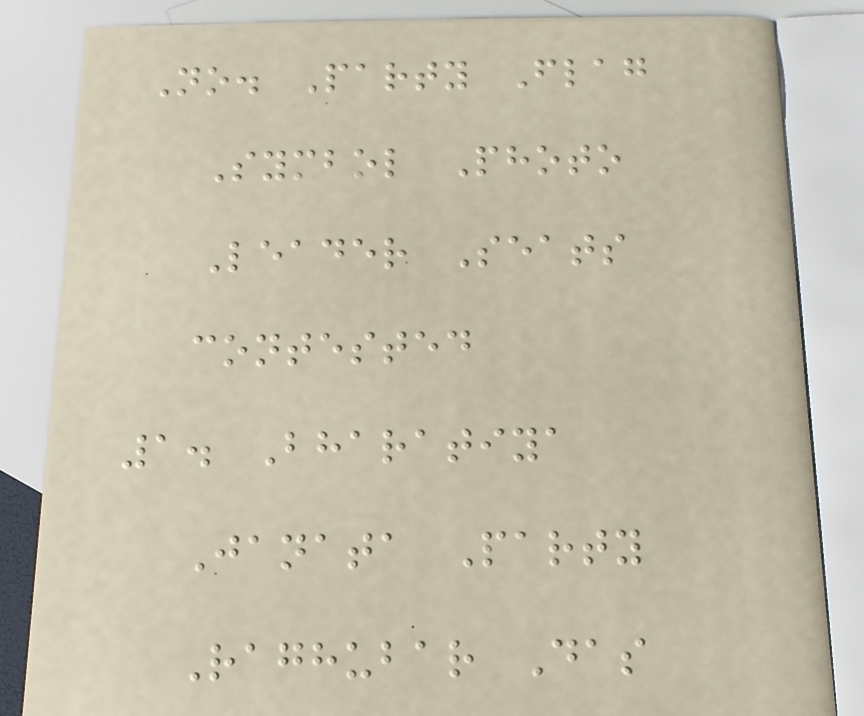No. Party Flag
Symbol Photo
Leader Seats
contested
1. Bharatiya
Janata Party
Raghubar Das
